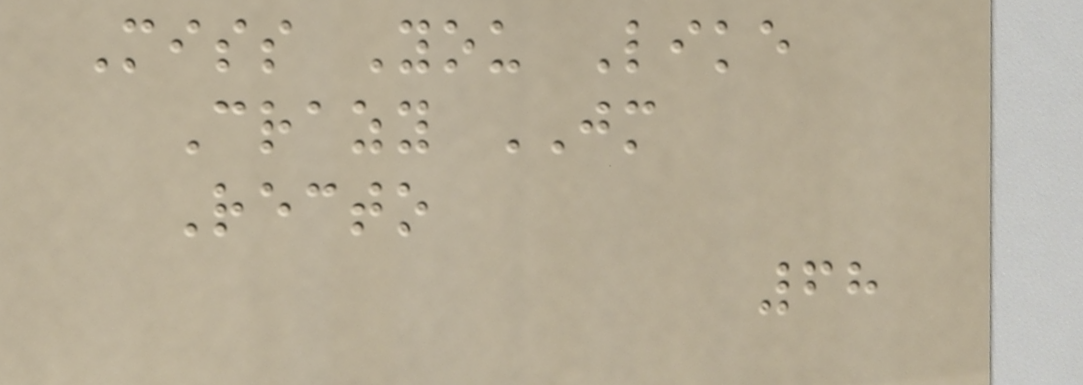Miss You Like
Crazy JM
Recto
68
